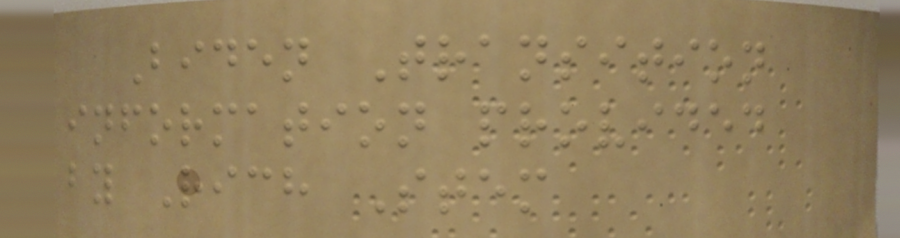Biden Transition
information provided
by Rich Stem
